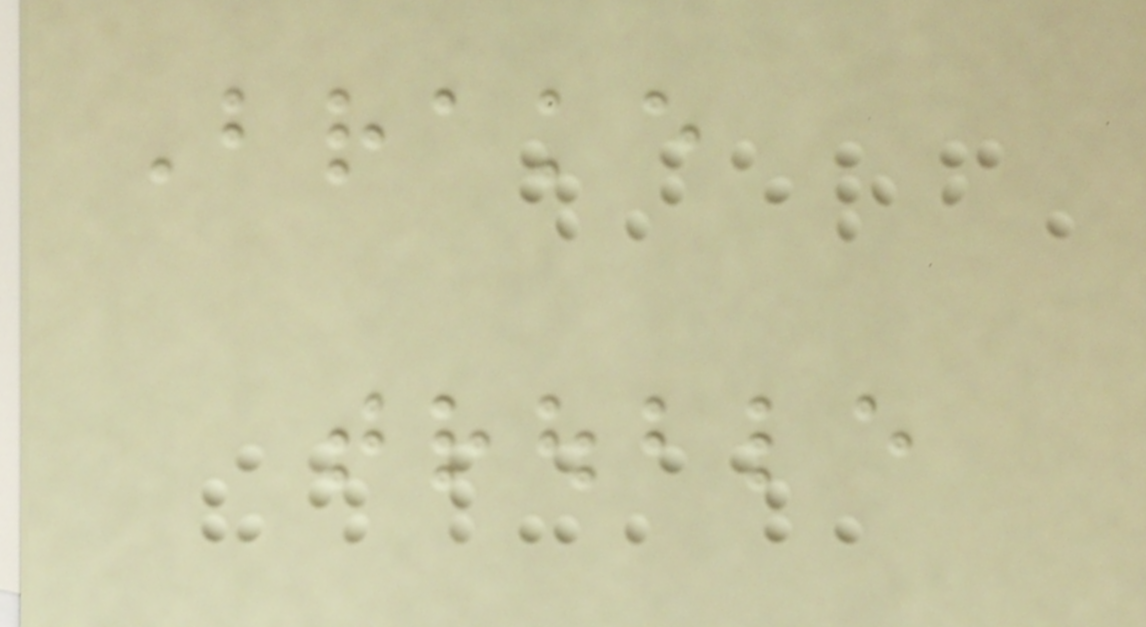Brake
trouble
